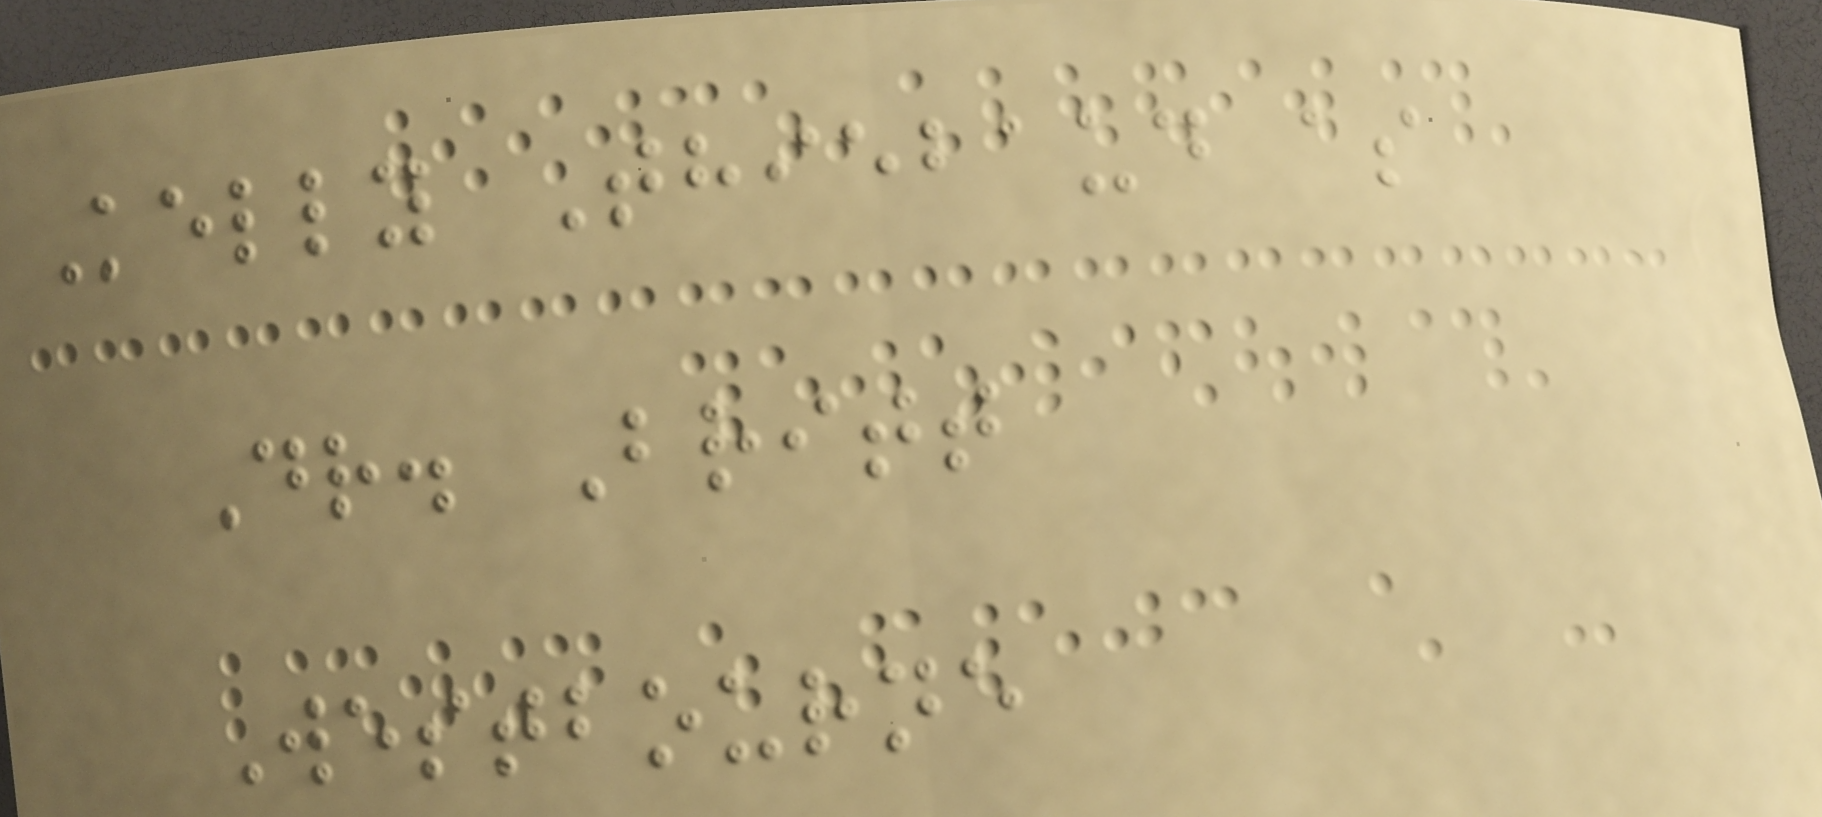Kelly Thiebaud as
Dr. Britt
Westbourne
